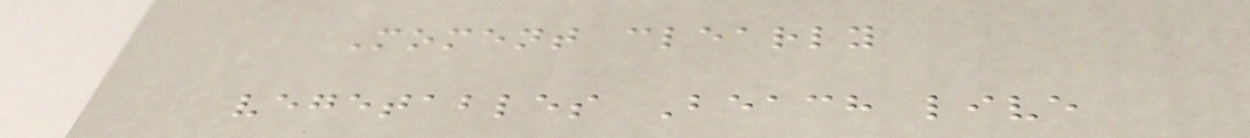Moment clearly
vegetables Beach live
